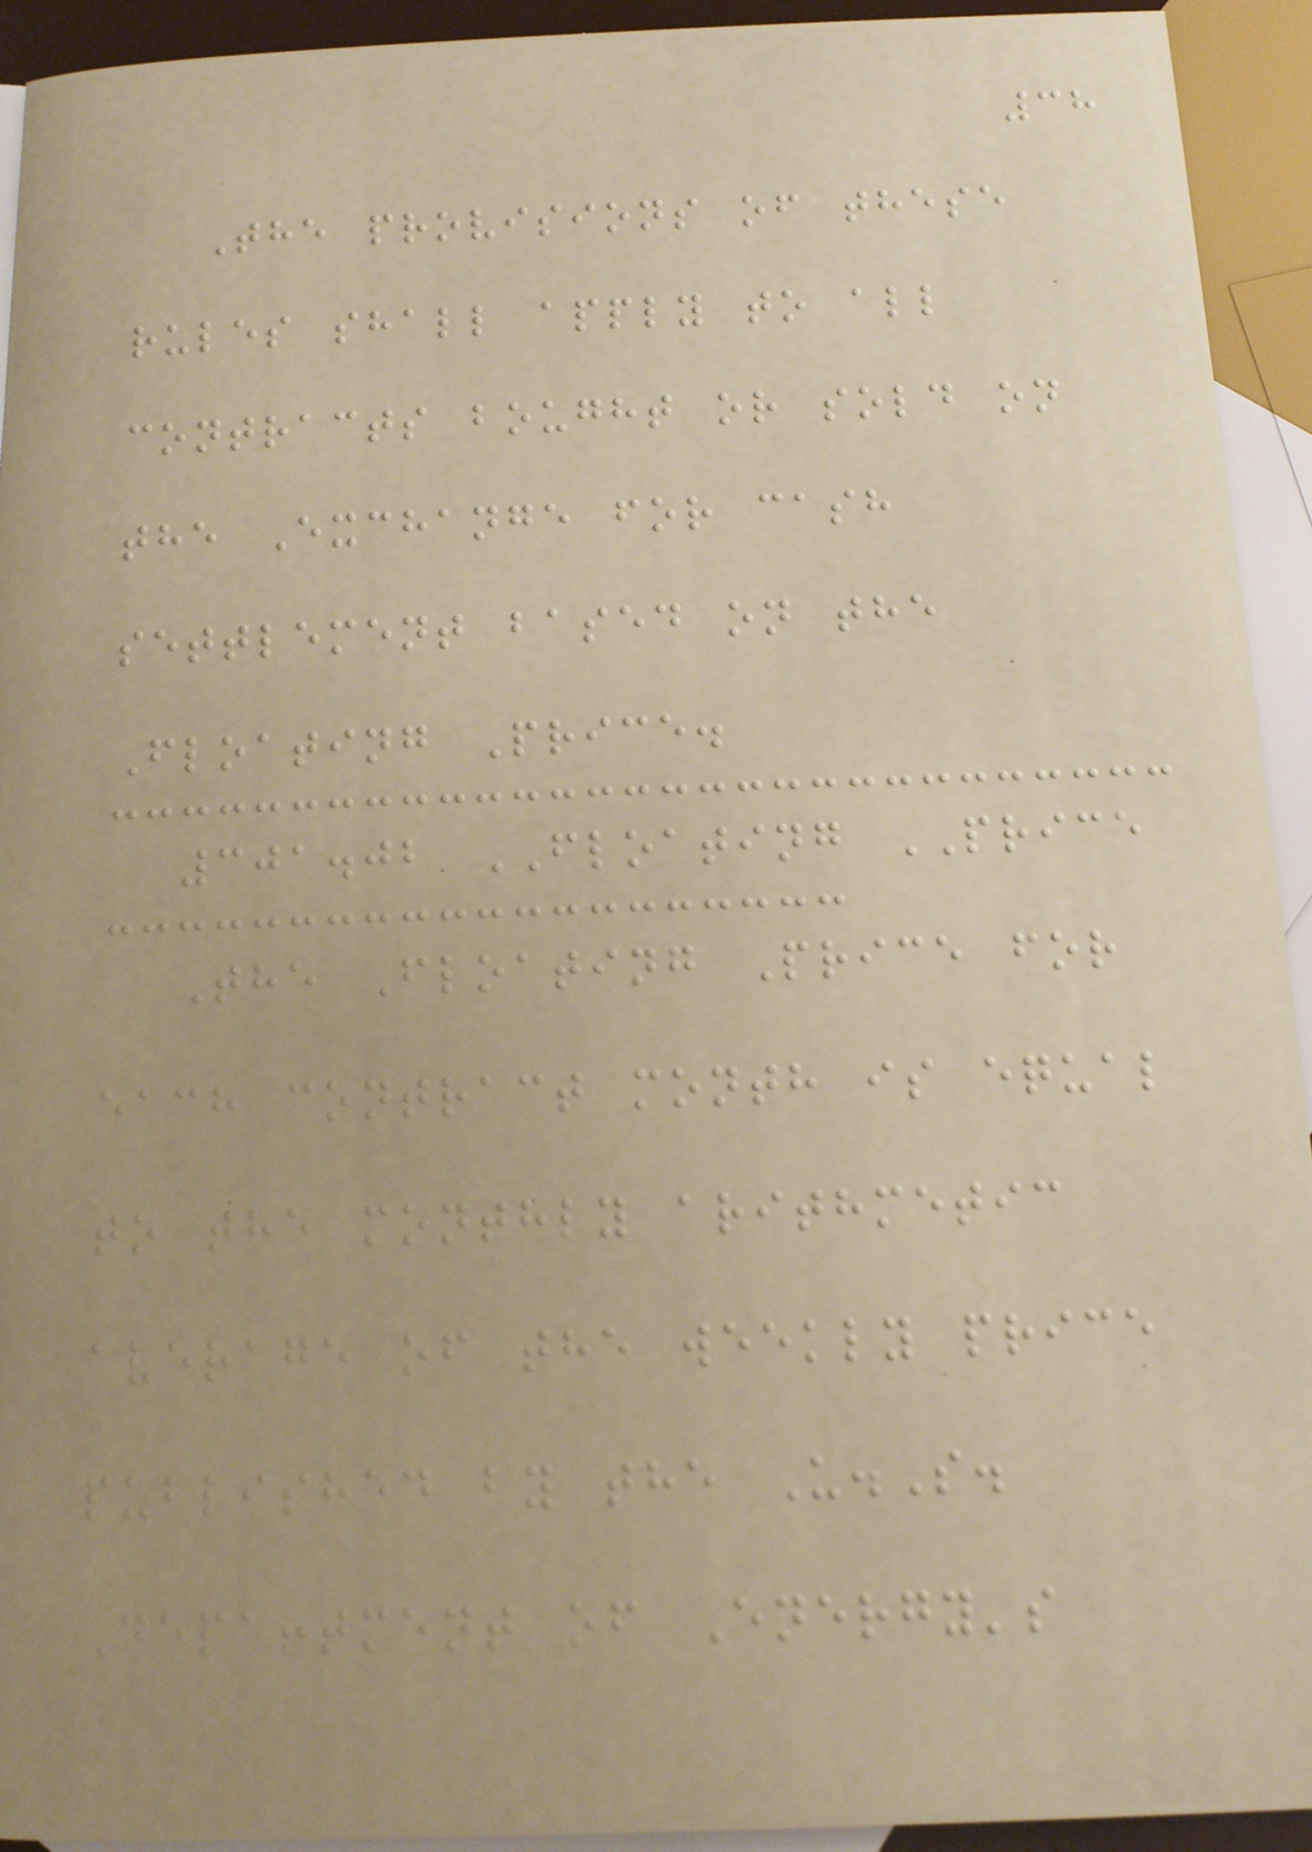38
The provisions of these
rules shall apply to all
contracts bought or sold on
the Exchange for cash
settlement based on the
Floating Price.
301.02 FLOATING PRICE
The Floating Price for
each contract month is equal
to the monthly arithmetic
average of the weekly price
published by the U.S.
Department of Energy's
